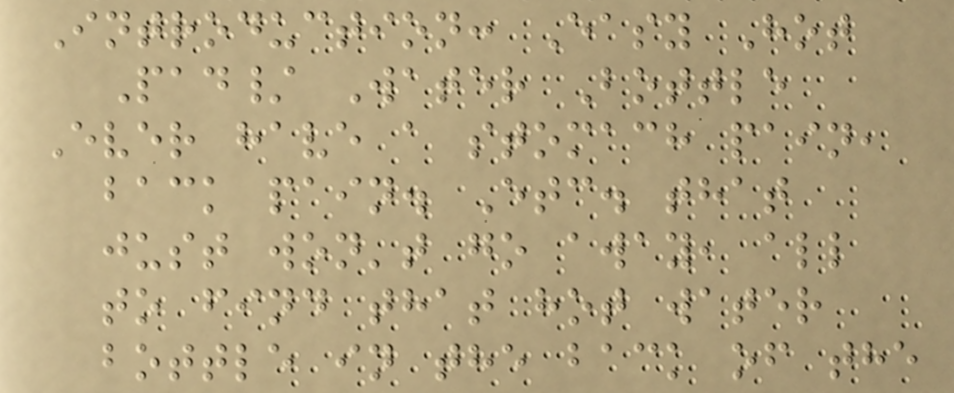Introduction: Easy Hot
Pad/ Water Bottle
Ever have a stomach pain,
back pain. Etc. that
just won't go away, all
to find that hot water
bottle in the back of the
